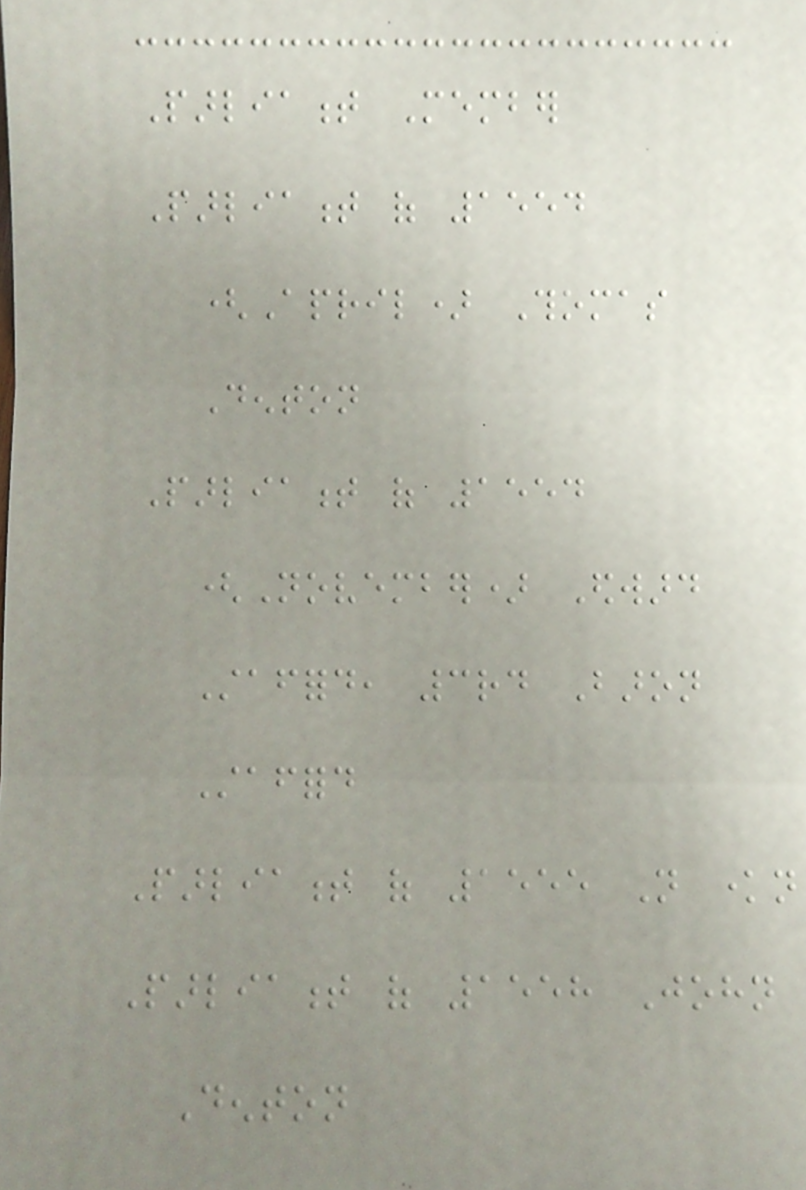Parliament Member
Parliament of 1554
(April) Thomas
Denton
Parliament of 1554
(November) Edward
Stafford, 3rd Baron
Stafford
Parliament of 1555 Not known
Parliament of 1558 John
Denton
